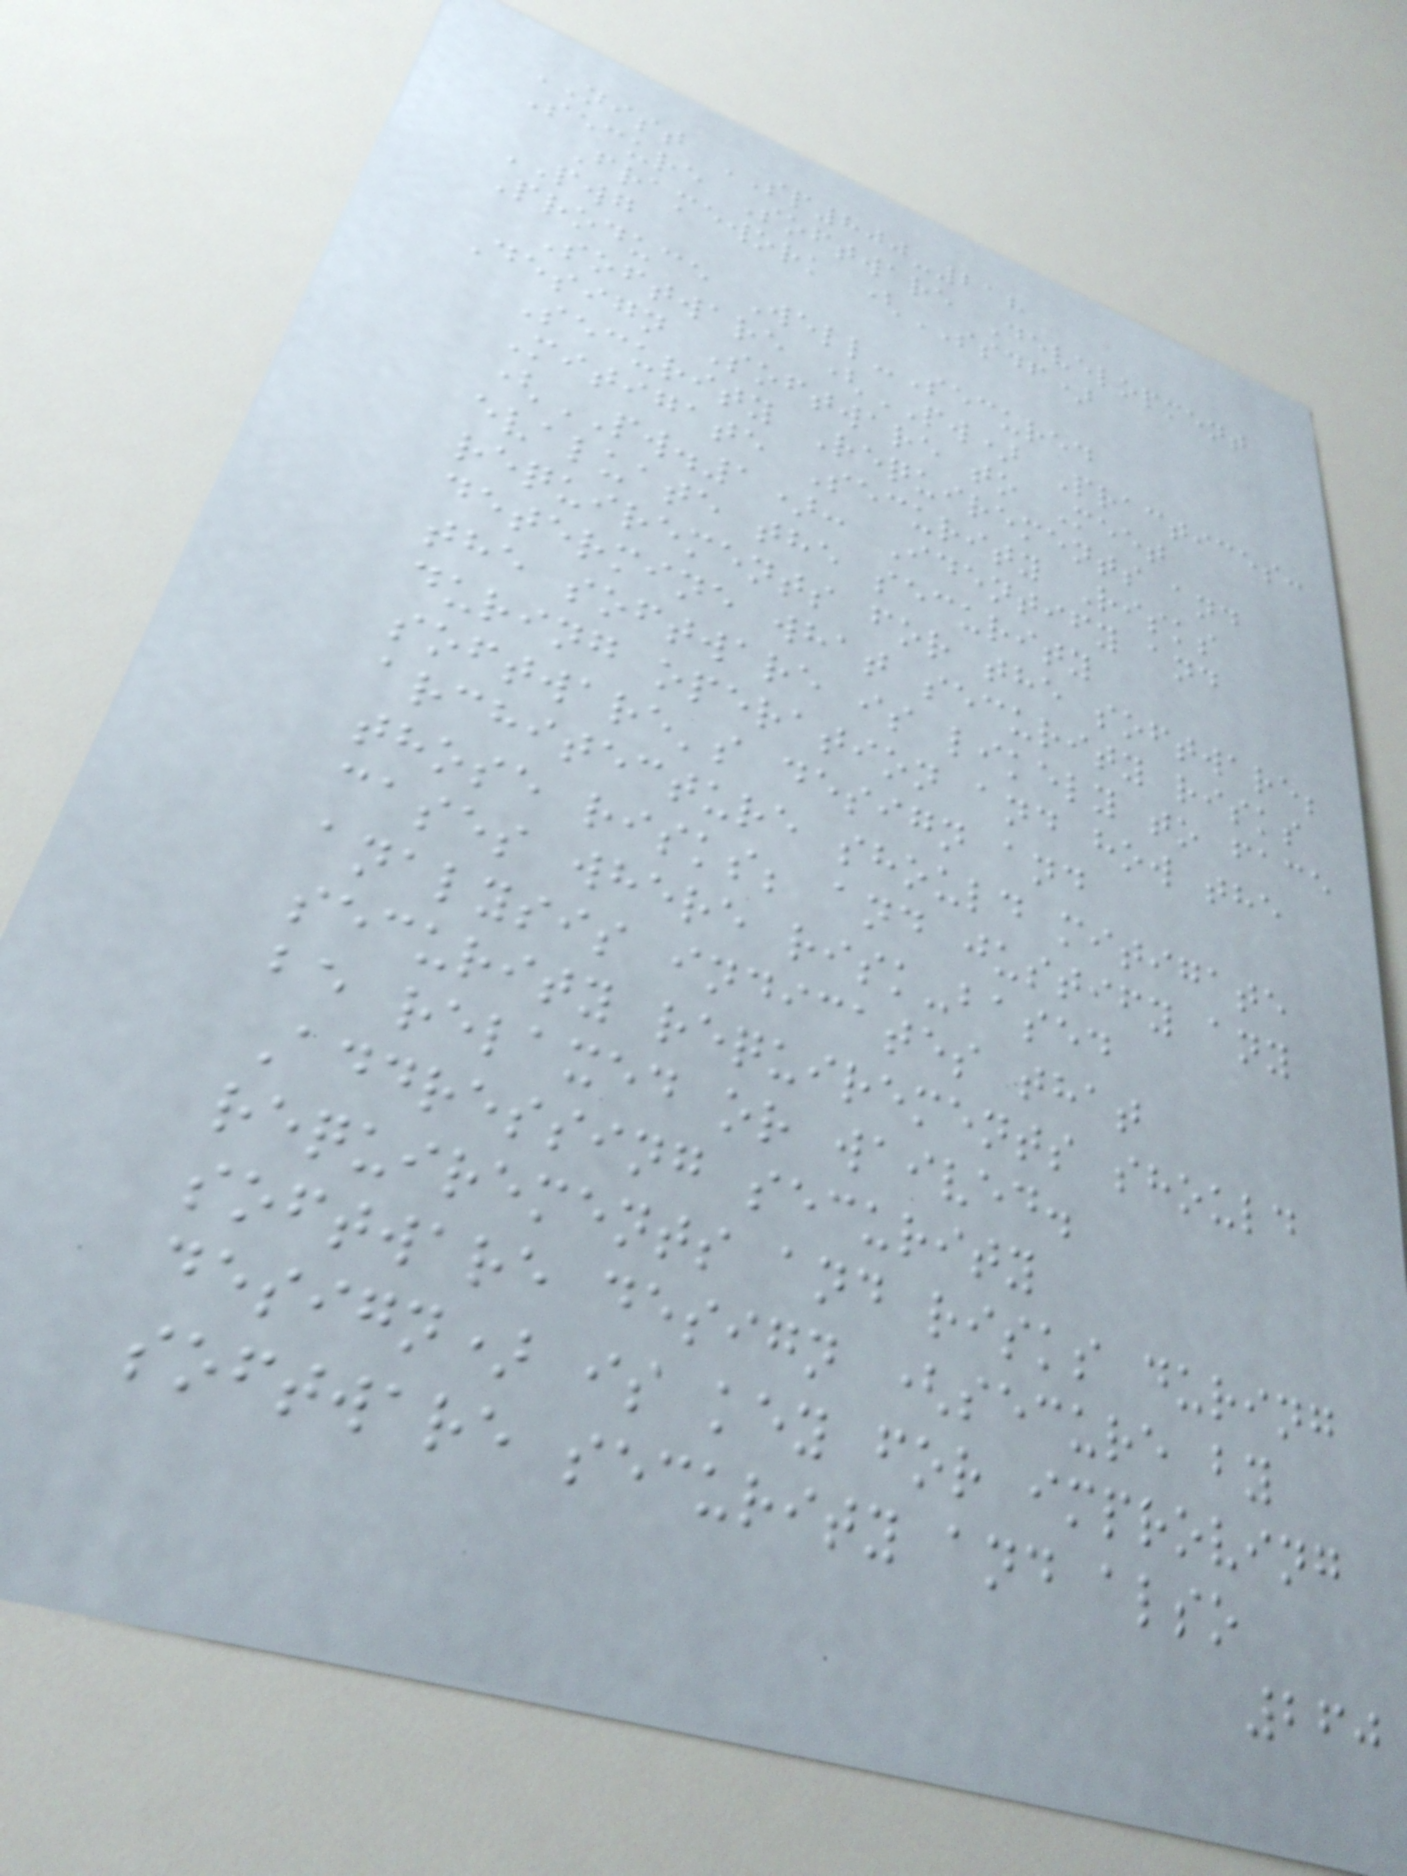NIST SP800-218
Secure Software Development
Framework (SSDF)
PWG
Produce Well-Secured
Software (PW) Practices:
Design Software to Meet
Security Requirements and
Mitigate Security Risks
(PW.1): Identify and
evaluate the security
requirements for the software;
determine what security risks
the software is likely to face
during operation and how the
software's design and
architecture should mitigate
those risks; and justify any
cases where risk-based
analysis indicates that
security requirements should
be relaxed or waived.
Addressing security
requirements and risks during
software design (secure by
design) is key for improving
software security and also
260
